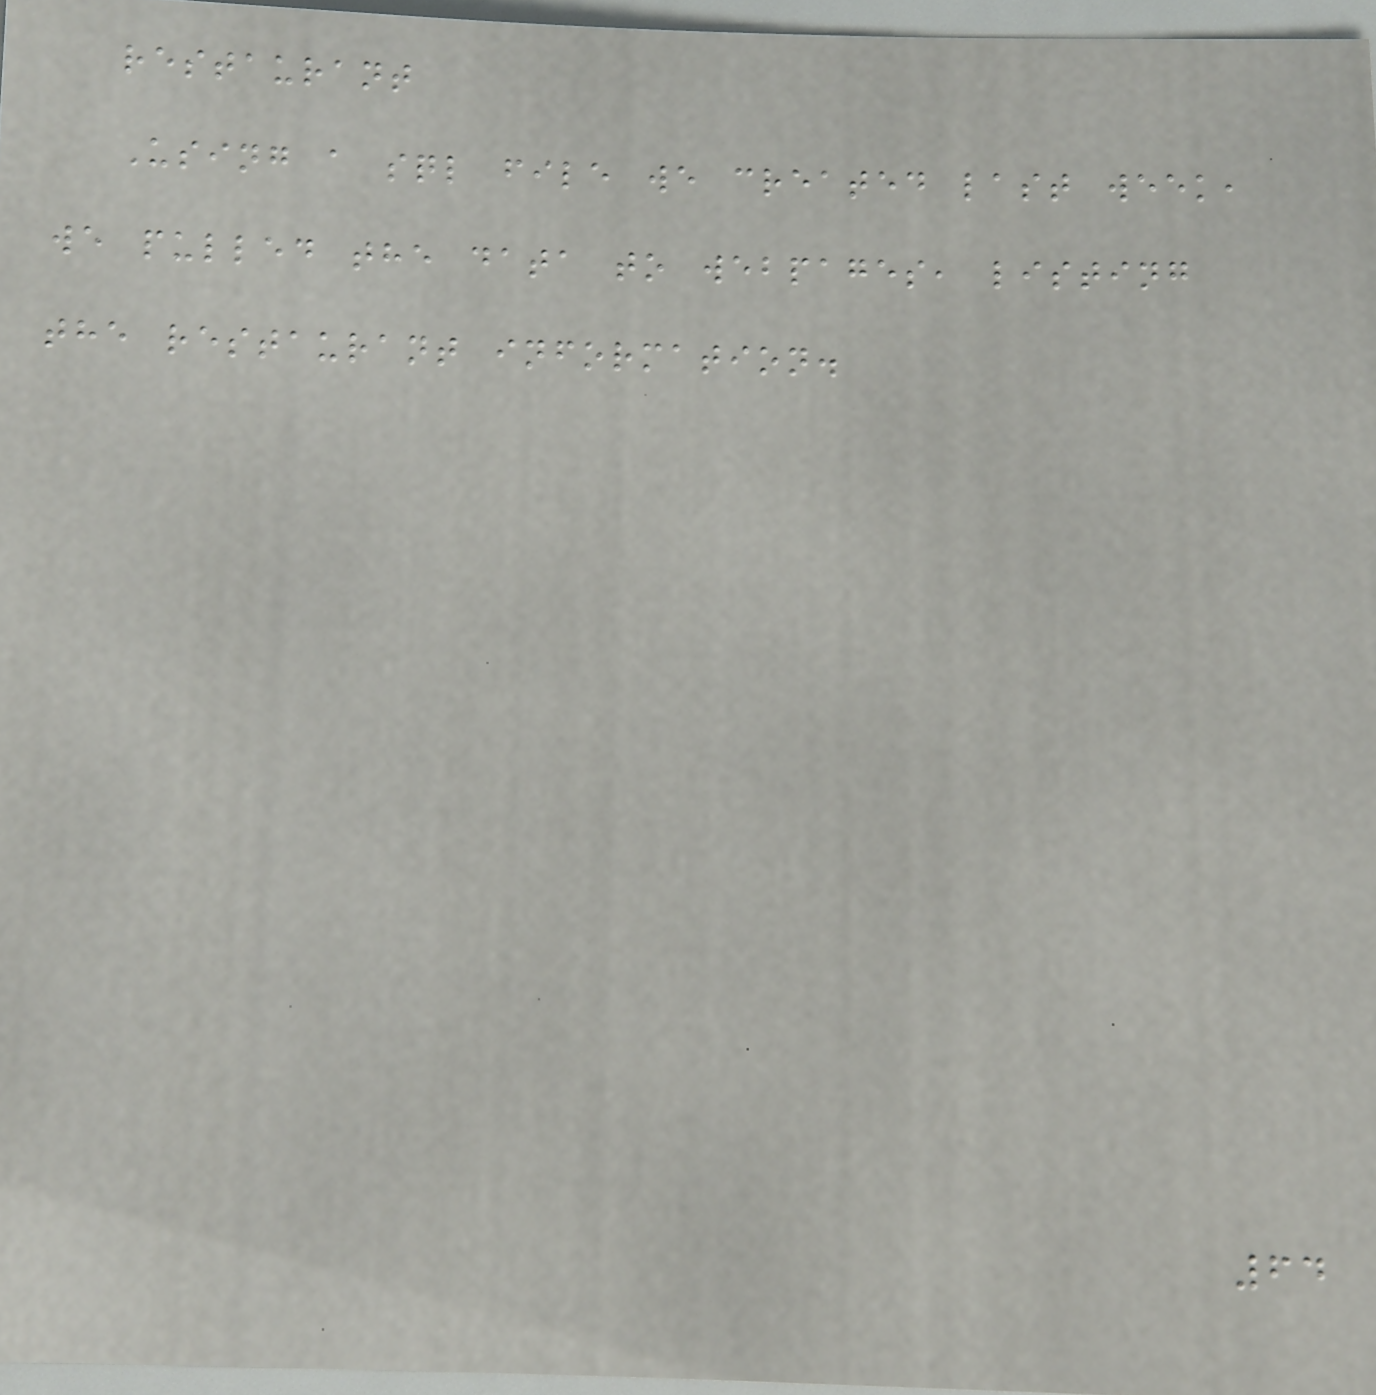restaurant
Using a sql file we created last week,
we pulled the data to webpages, listing
the restaurant information.
64
